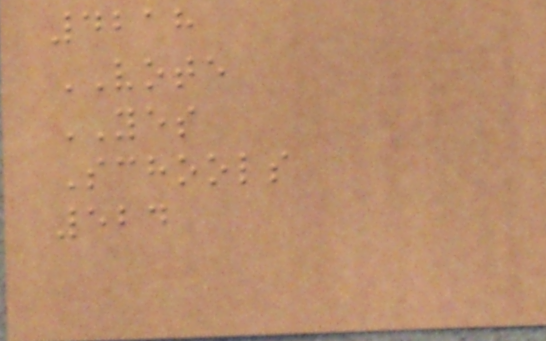4218
VOTE
YES
Schools
524
